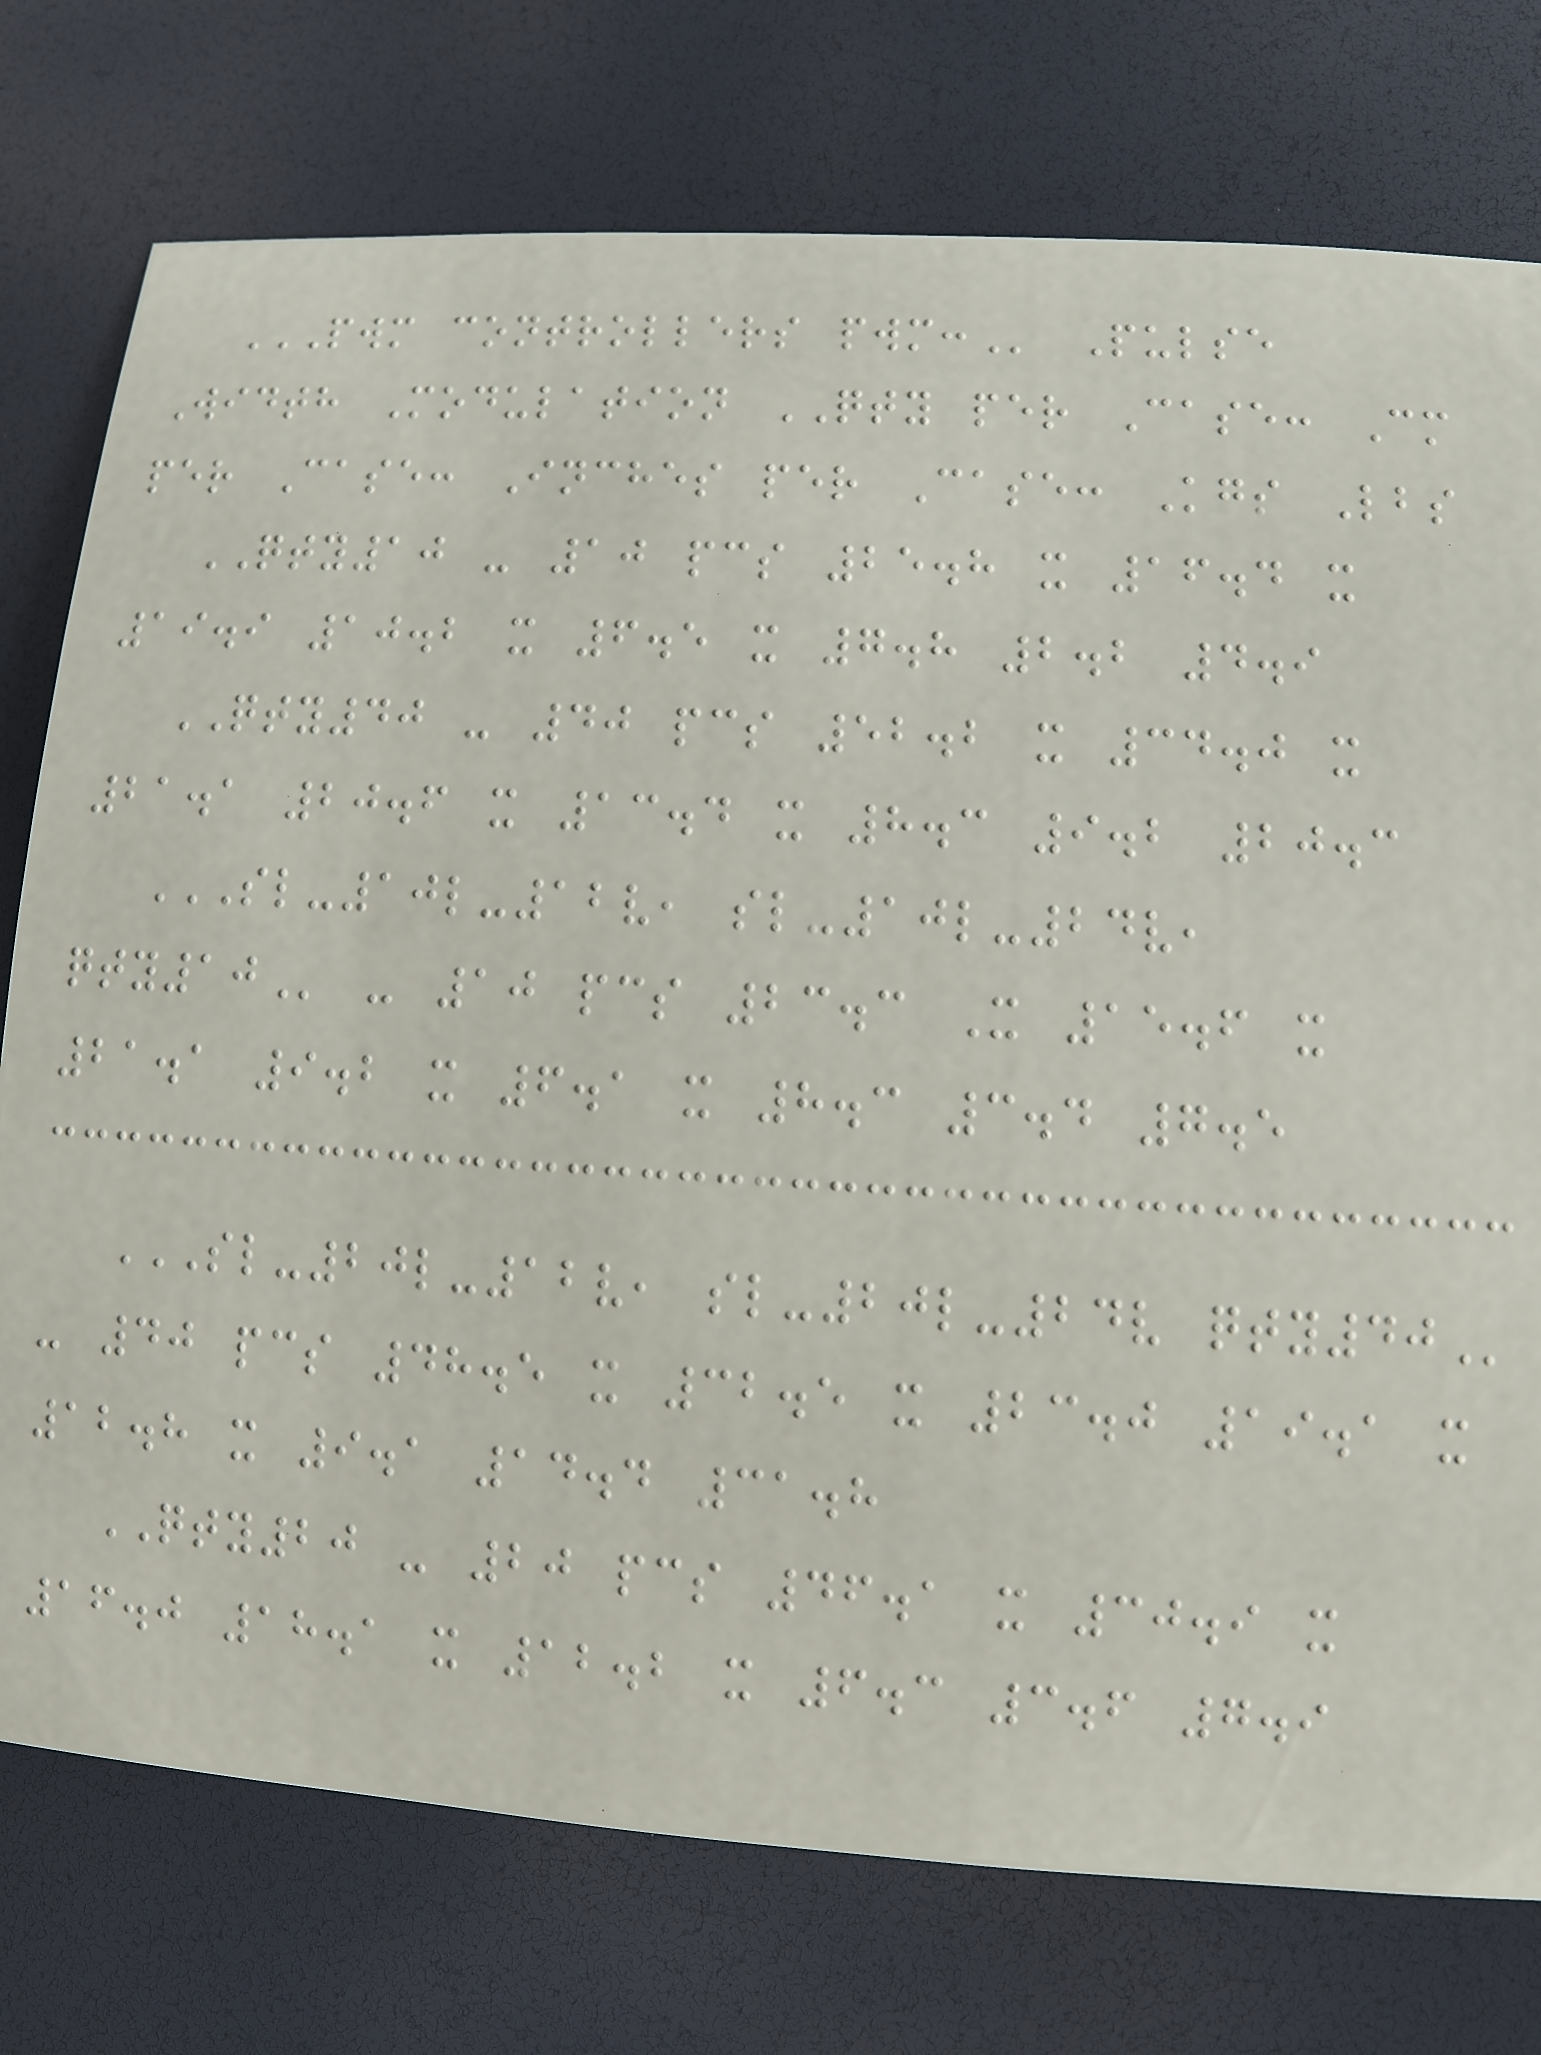PWM CONTROLLERS PWM: Pulse
Width Modulation QTY per Case: Cm
per Case: Inches per Case: Kgs Lbs
QTY10 - 10 pcs 25.8 x 16.4 x
19.9 10.2 x 6.5 x 7.8 2.2 4.9
QTY40 - 40 pcs 52.2 x 34.0 x
21.1 20.6 x 13.4 x 8.3 9.2 20.3
SL-10L-12V, SL-10L-24V,
QTY10 - 10 pcs 23.3 X 15.6 x
21.1 9.2 x 6.1 x 8.3 3.4 7.5
SL-20L-12V, SL-20L-24V QTY40
- 40 pcs 48.5 x 32.5 x 23.0 19.1 x
12.8 x 9.1 14.4 31.8
QTY20 - 20 pcs 46.1 x 30.9 x
16.0 18.1 x 12.2 x 6.3 3.6 7.9
